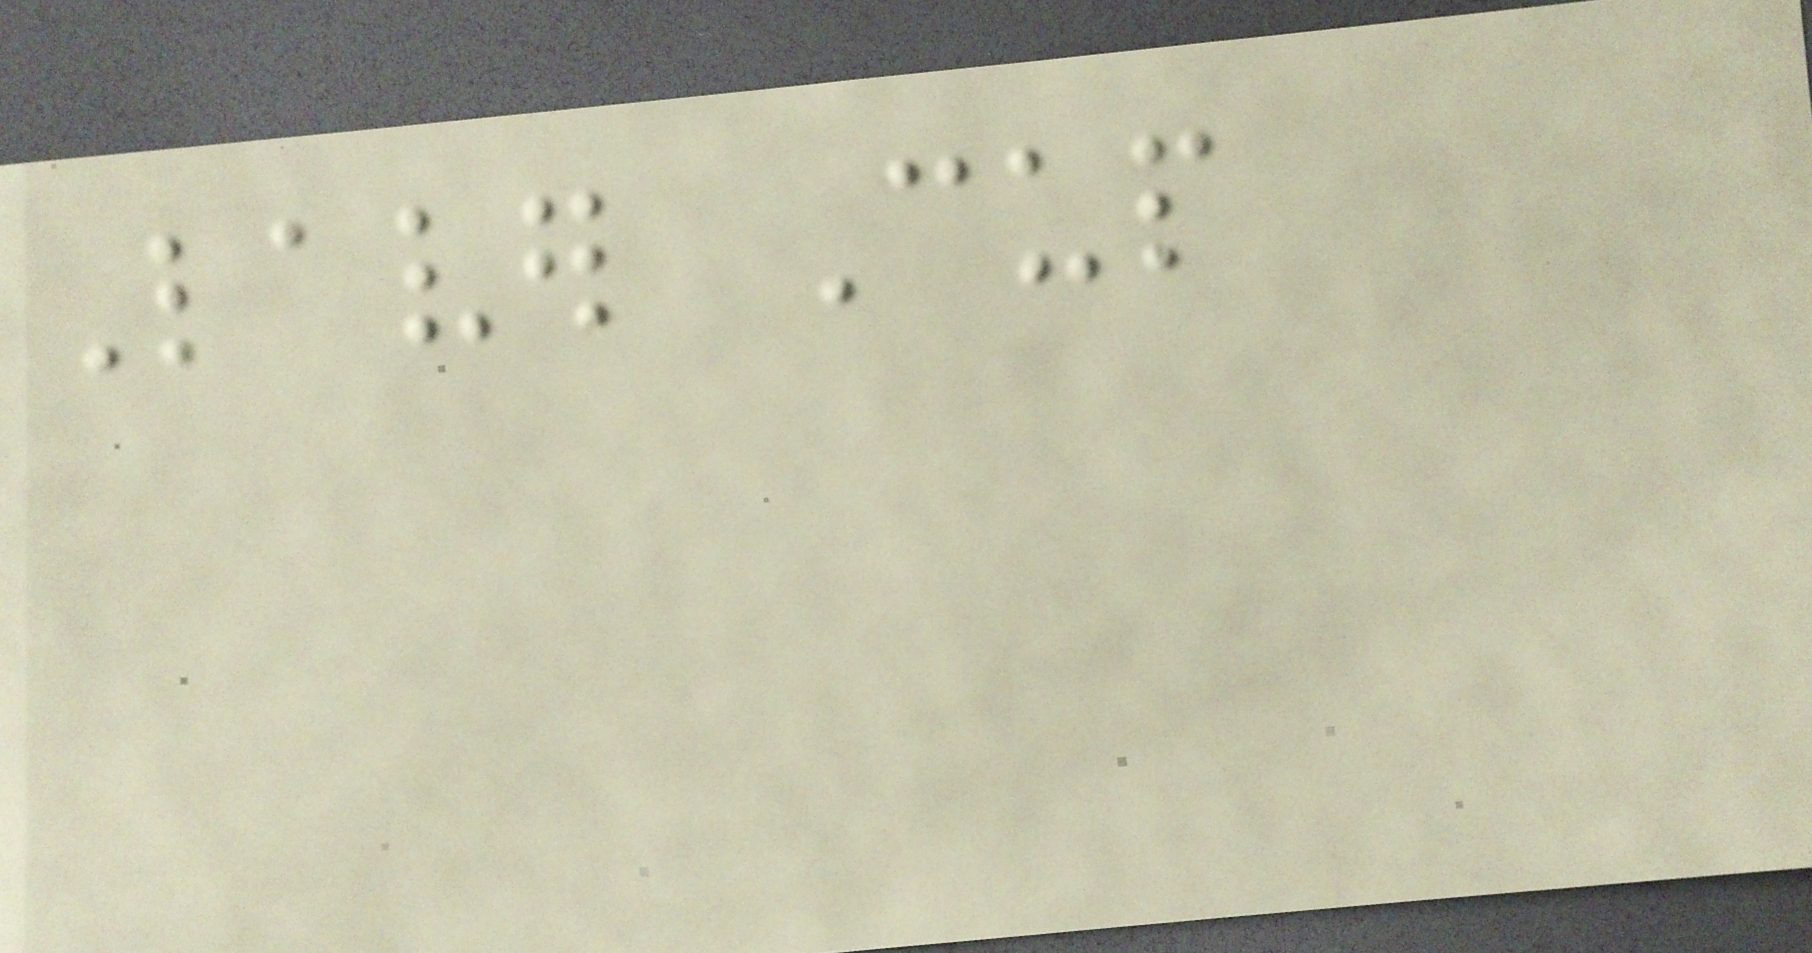Laver Cup
